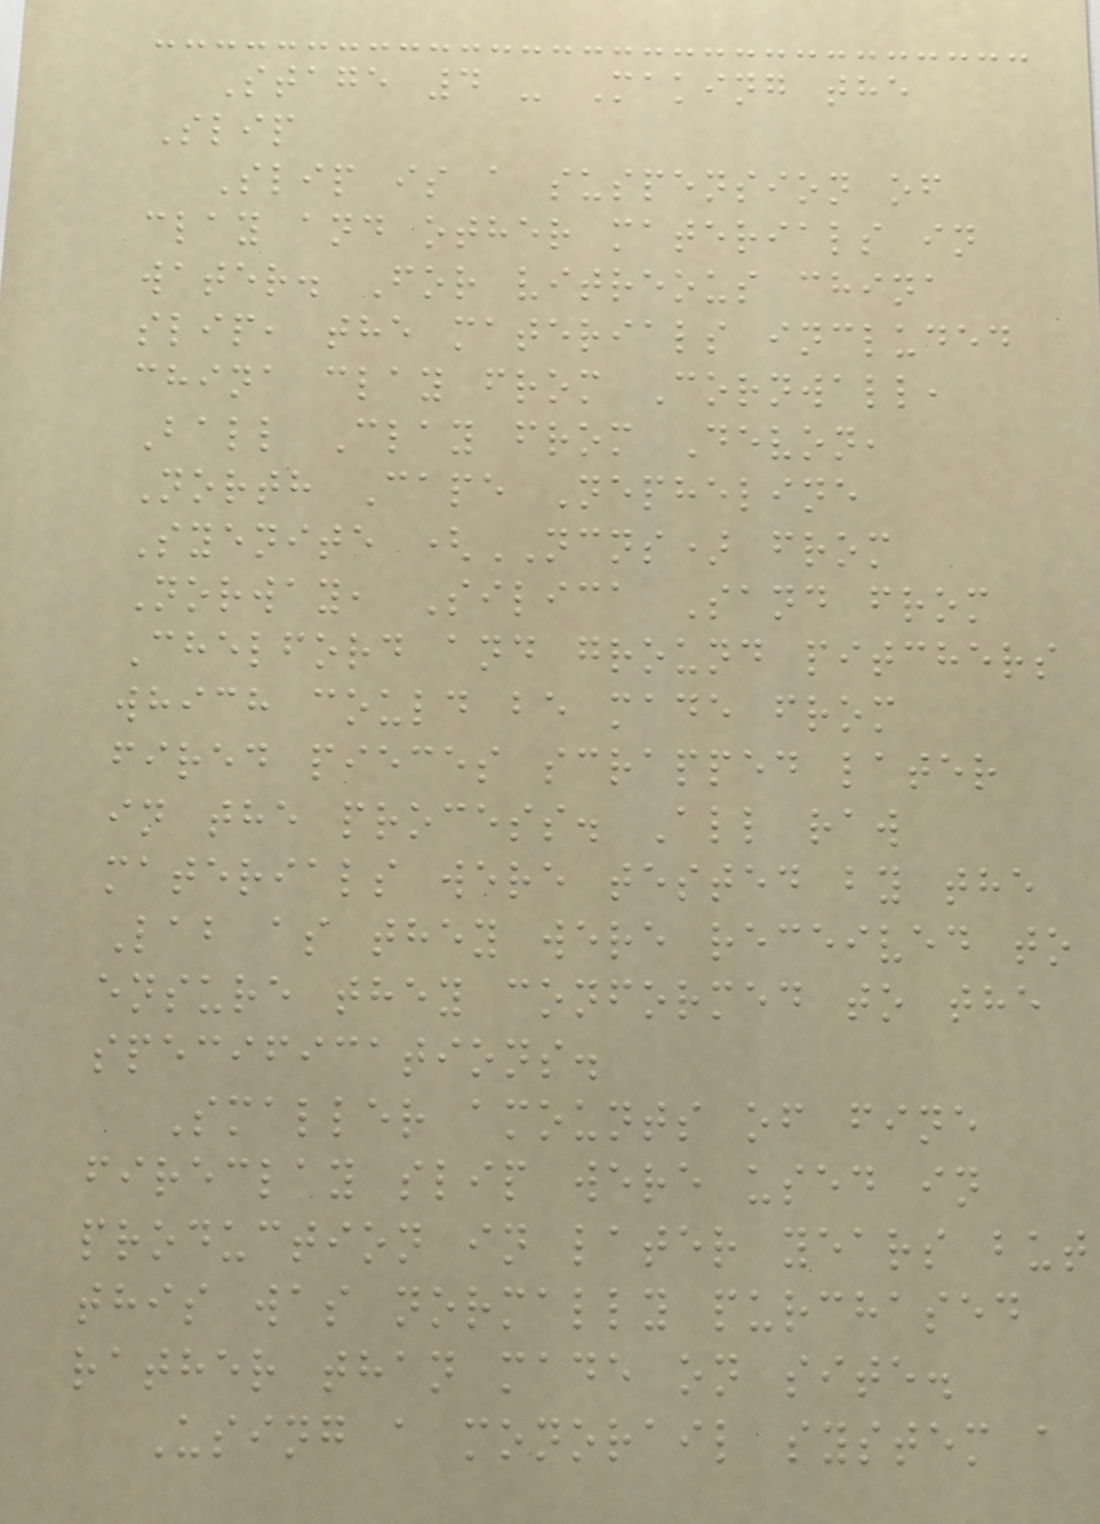Stage 4 - Making the
Slip
Slip is a suspension of
clay and other materials in
water. For vitreous china
slip, the materials included
china clay from Cornwall,
Ball Clay from Devon,
North Cape Nepheline
Syenite (NCNS) from
Norway, Silica Sand from
Chelford and ground pitchers
which could be made from
fired pieces scrapped later
in the process. All raw
materials were tested by the
Lab as they were received to
ensure they conformed to the
specifications.
Smaller amounts of fine
fireclay slip were used in
production in later years but
this was normally purchased
rather than made on site.
Using a monorail system a
